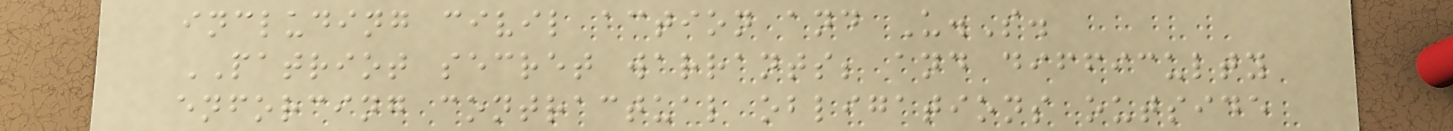including civil action and U.S.
PATRIOT secret warrants; and difficulty
enforcing contractual obligations outside
